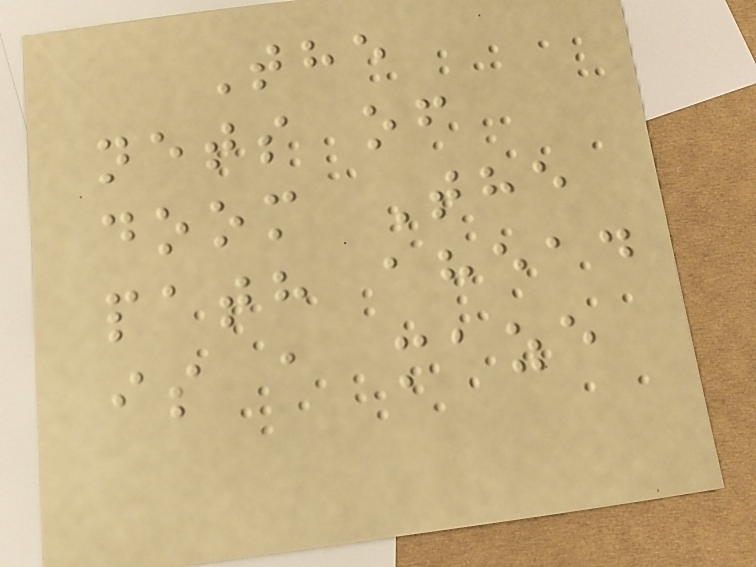The
nets of
doom The
path ahead
is a maze
